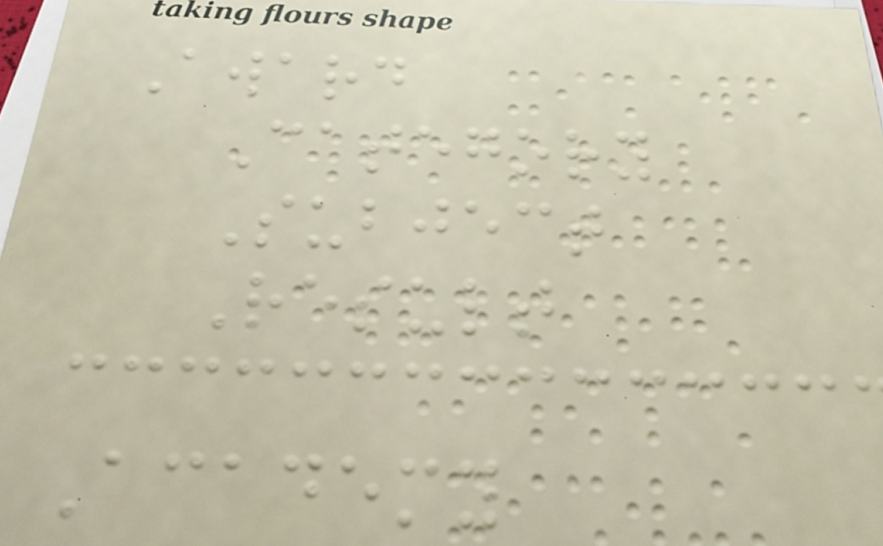Award
Category
Subject
Result
Academy
